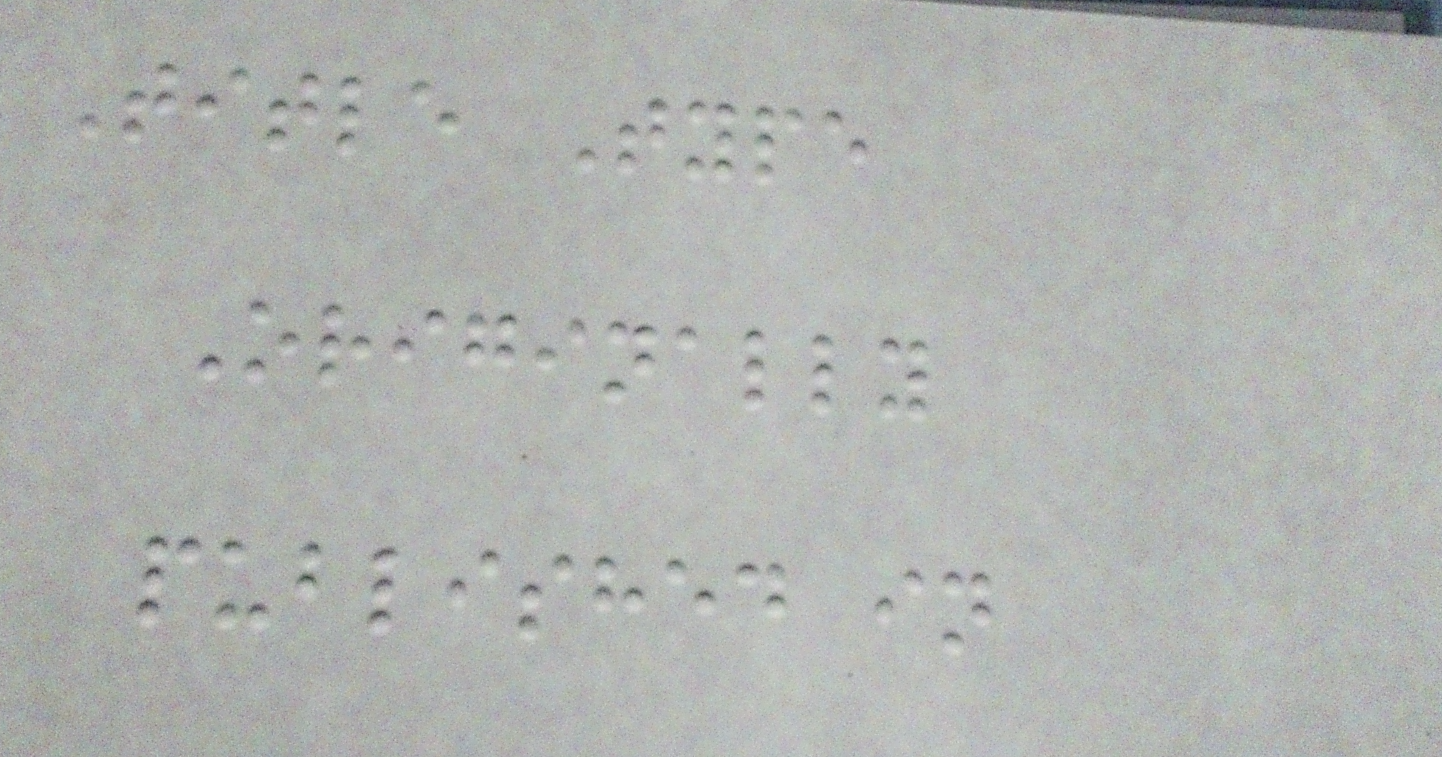Title Type
Originally
published in
